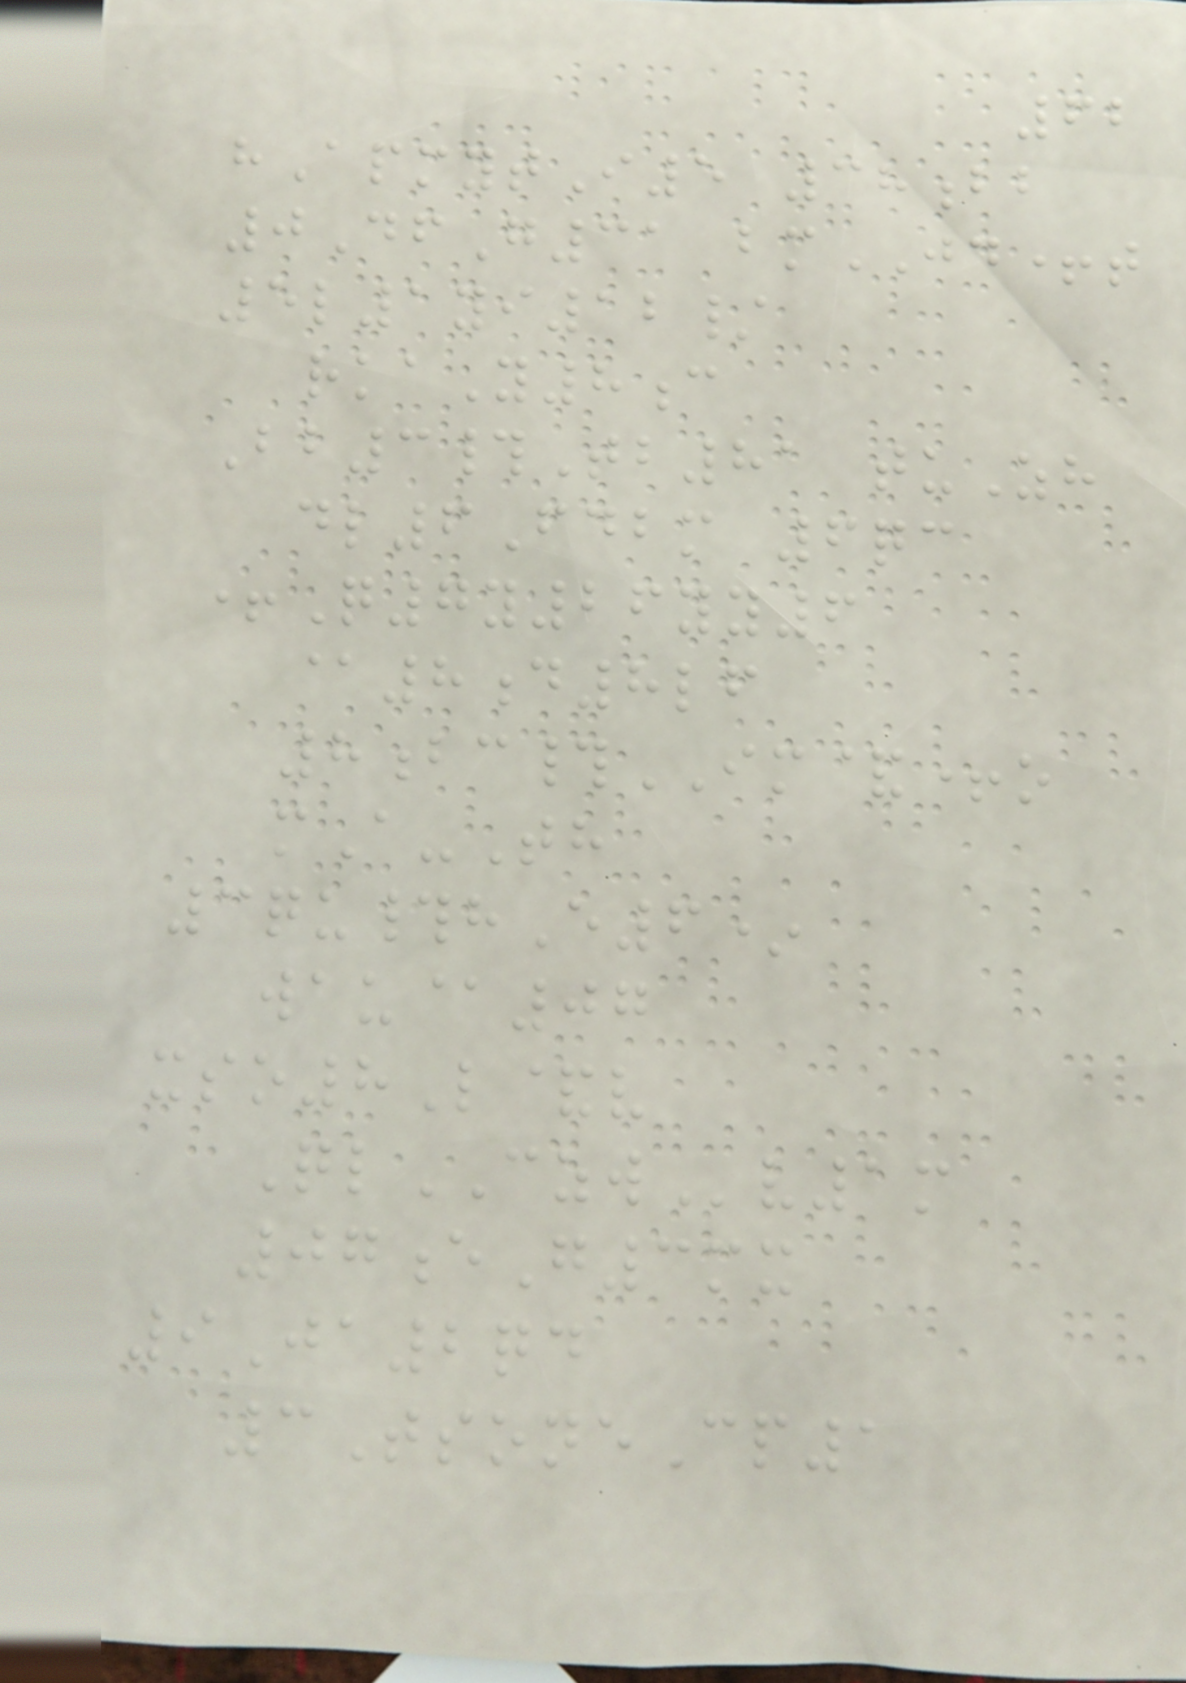62
hApmytI5 38bb
0DfG31 bmJD+t
5l1yi12/
rkaY8c
Bb3#Tb81 tuZh
dl6Fdbm 6qc
+Q7y26yy6
@8d8lf
8bc#IM&+o
mA-Th
3qu#hE6*
wau@07
xso8L&v
QlCZWv1m
07eG3mx
9Ja2qd
3TsoneCp1
